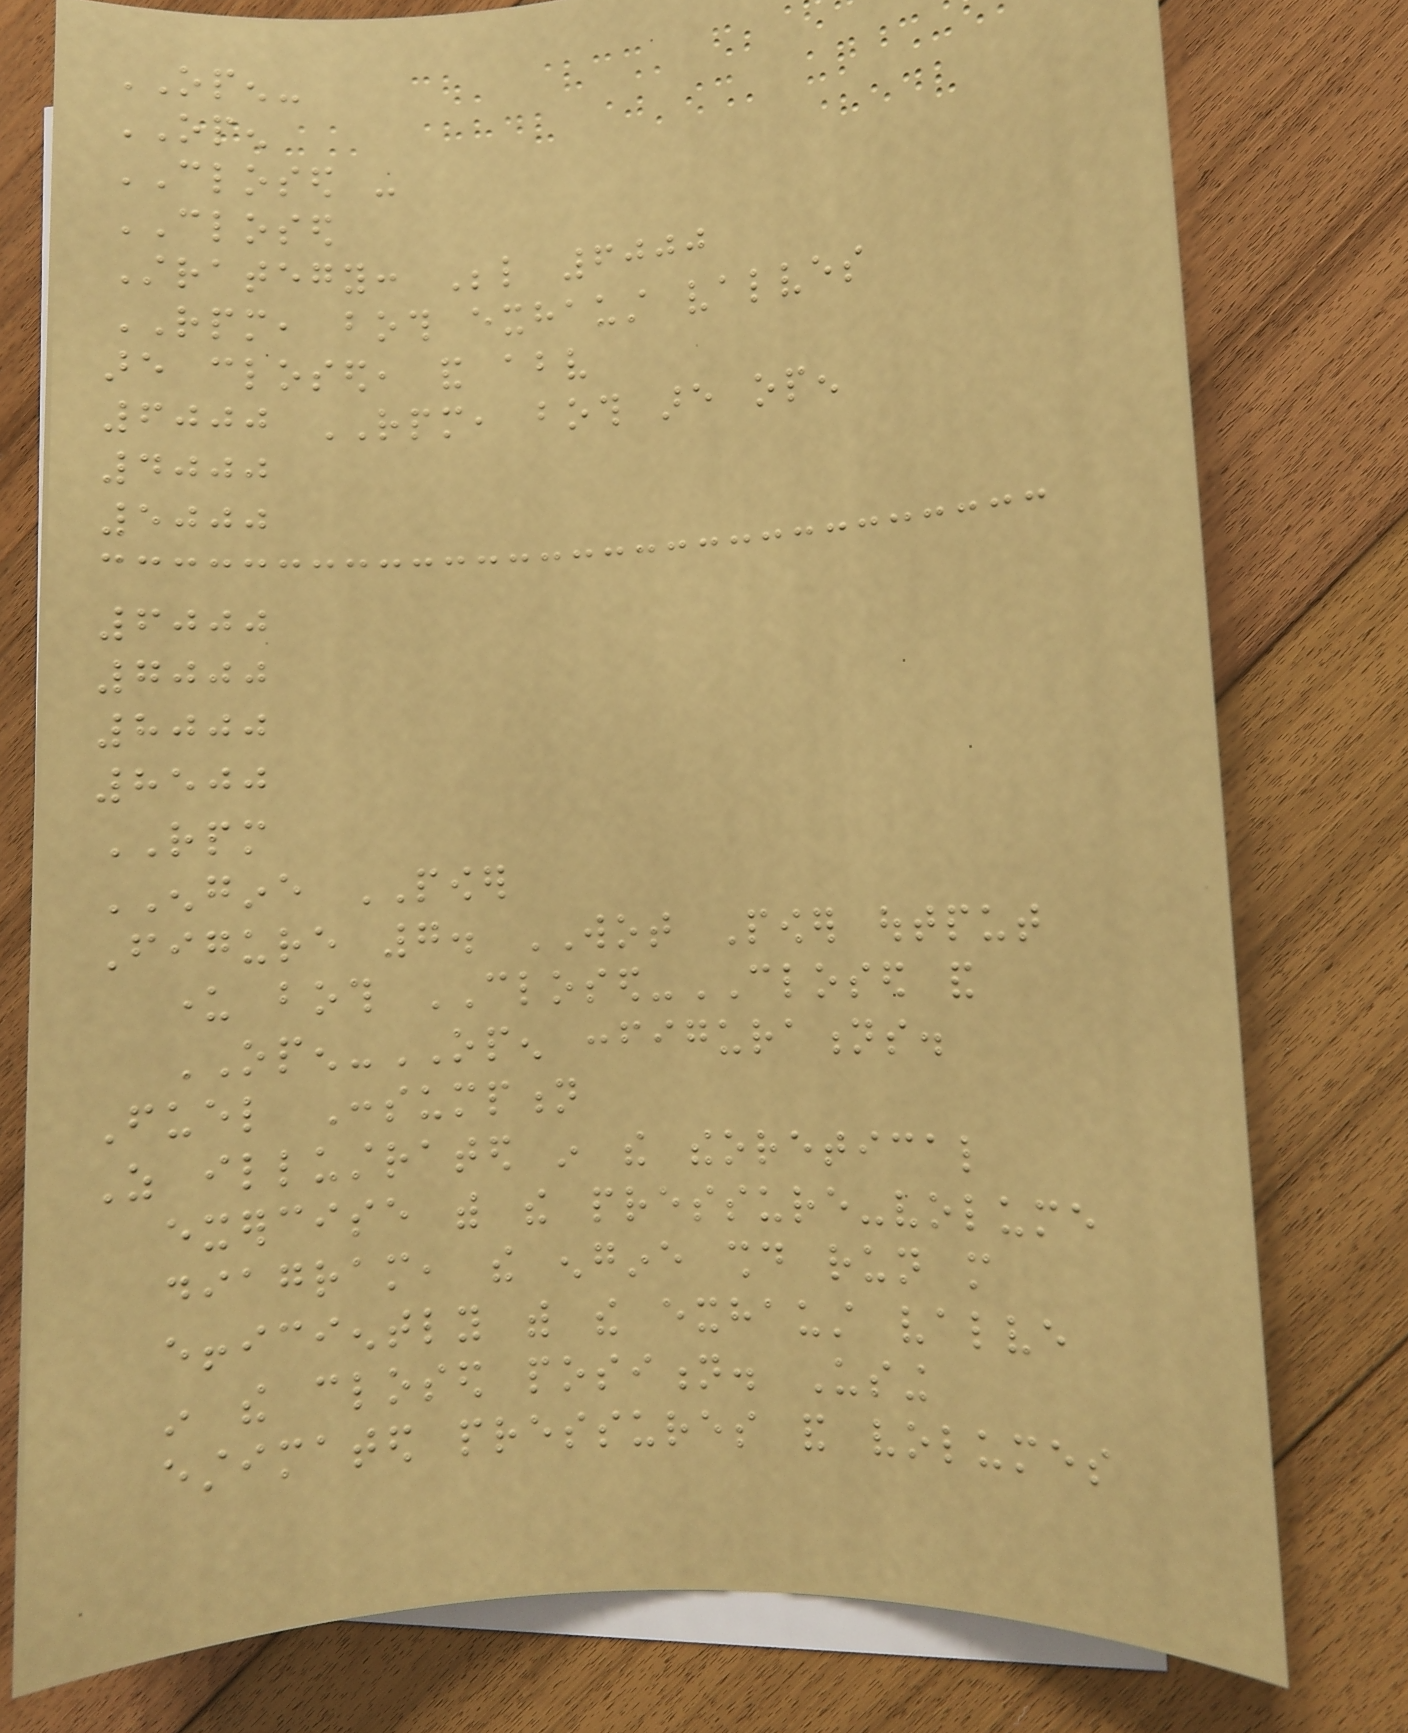OPEN-
OPEN
CLOSED -
CLOSED
Strategy: Below 6000
RPM, both exhaust valves
are closed, and above
6000 RPM, both are open
4000
5000
6000
7000
8000
8500
RPM
ENGINE POWER
Figure 7. WOT Power output
under both CLOSED-CLOSED and
OPEN-OPEN configurations.
Fuel Consumption
As illustrated in the theoretical
exercise with the pressure-volume
diagram, the engine should run more
efficiently with the exhaust valve
in the closed position. Using
estimated pressures and volumes
